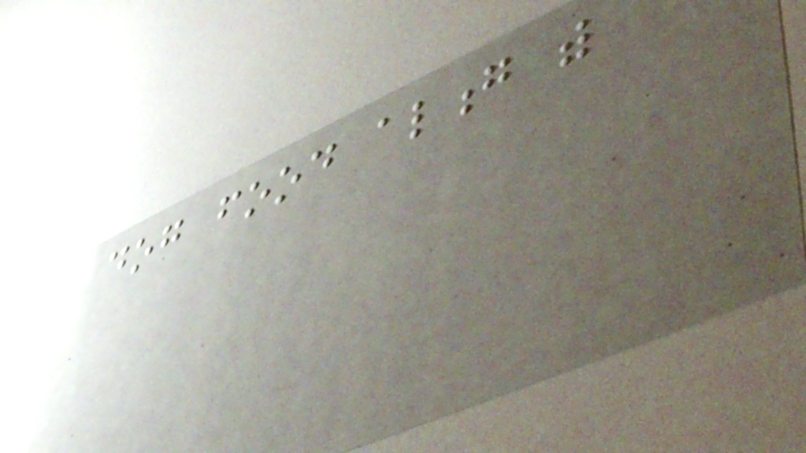dog food along with
